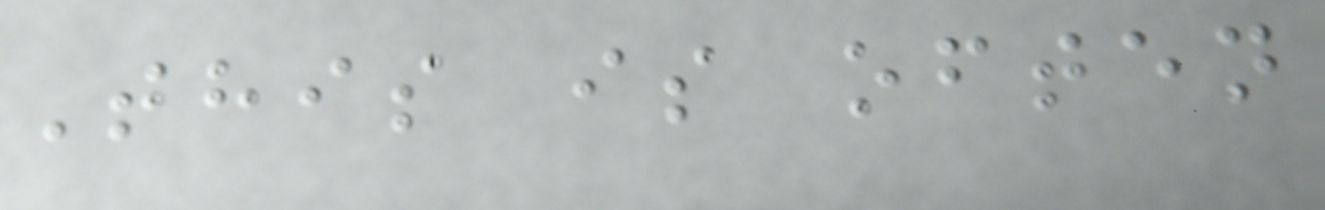This is often
